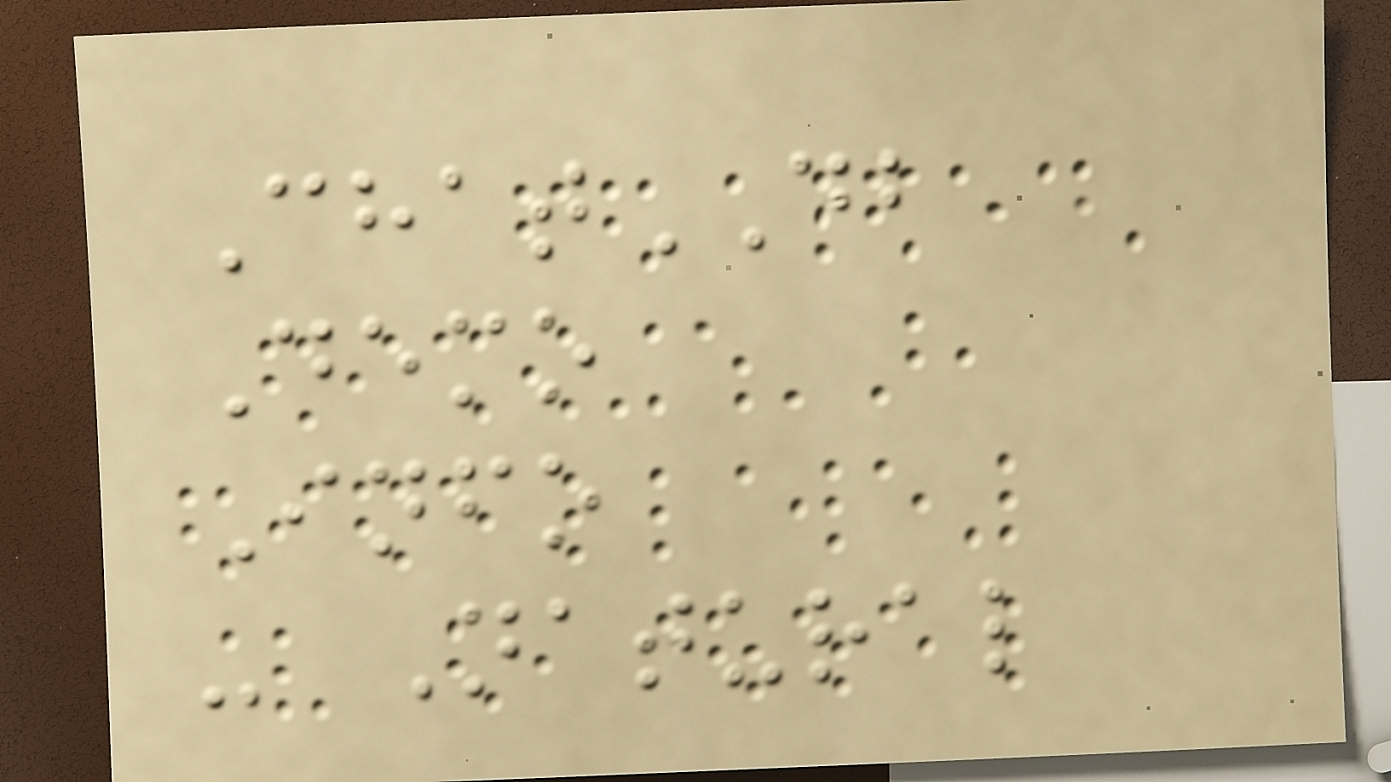ChatDB
Demo
Info
- Natural
